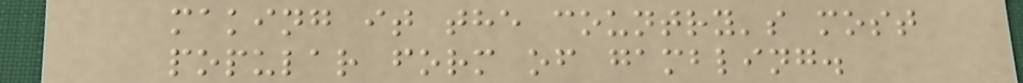making it the country's most
popular form of gambling.
